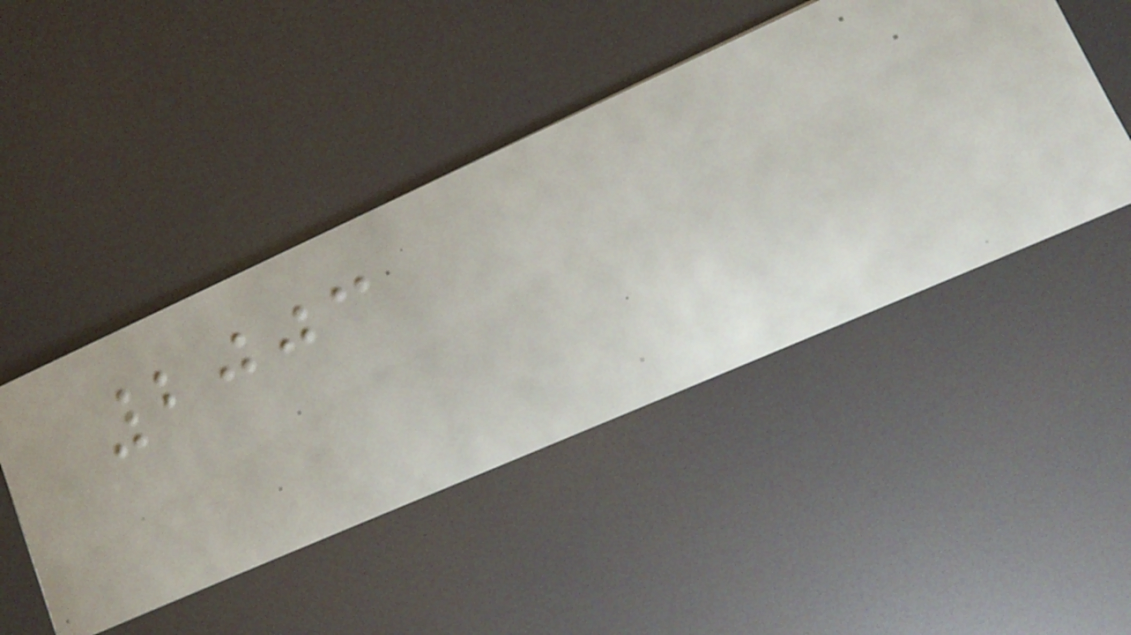2003
